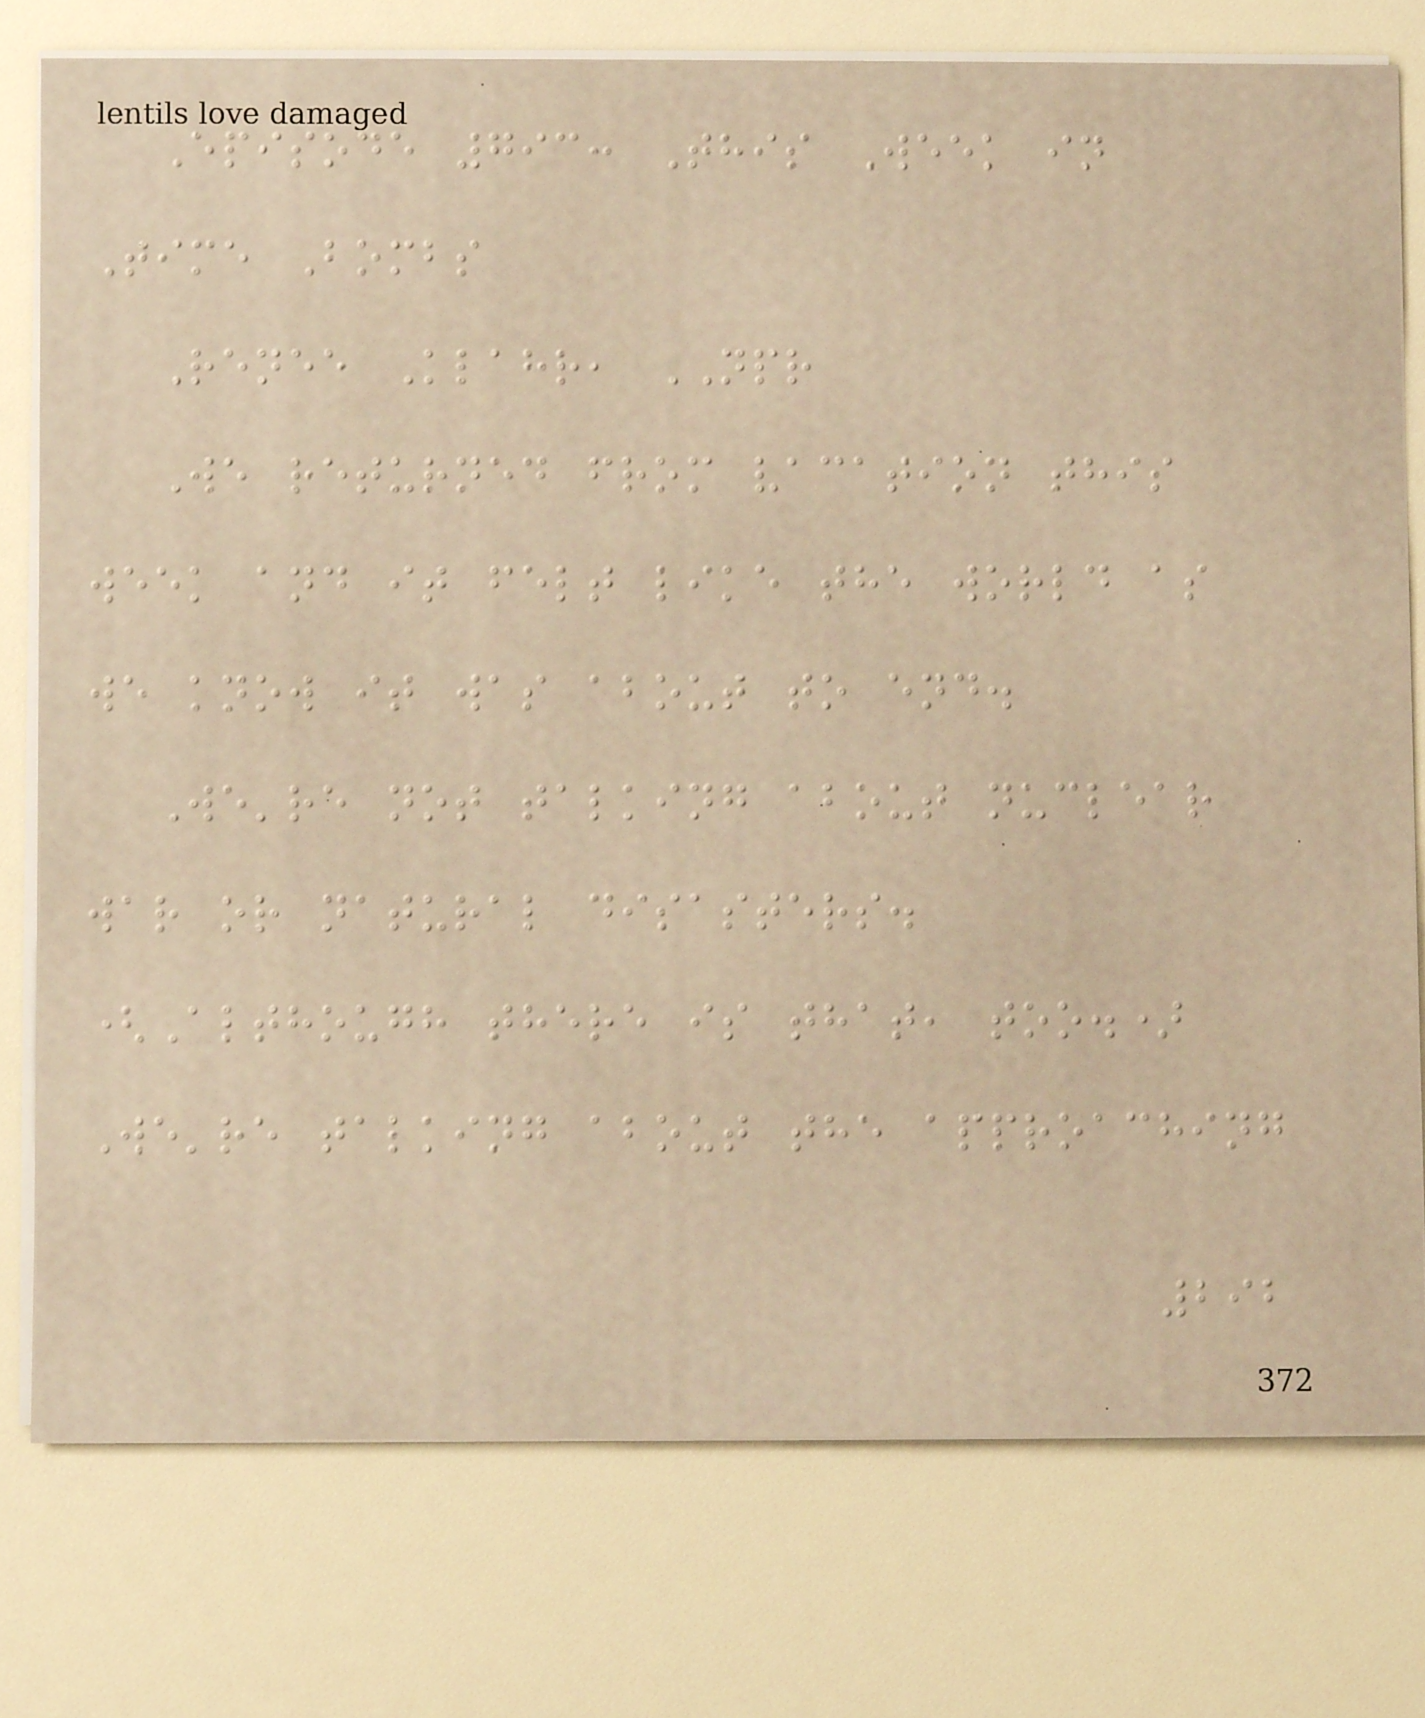Episode 793: This Week in
Time Bombs
Renee Klahr, NPR
We returned from vacation this
week and it felt like the world as
we know it was about to end.
We're not talking about nuclear
war or natural disasters.
(Although there is that, too.)
We're talking about the approaching
292
